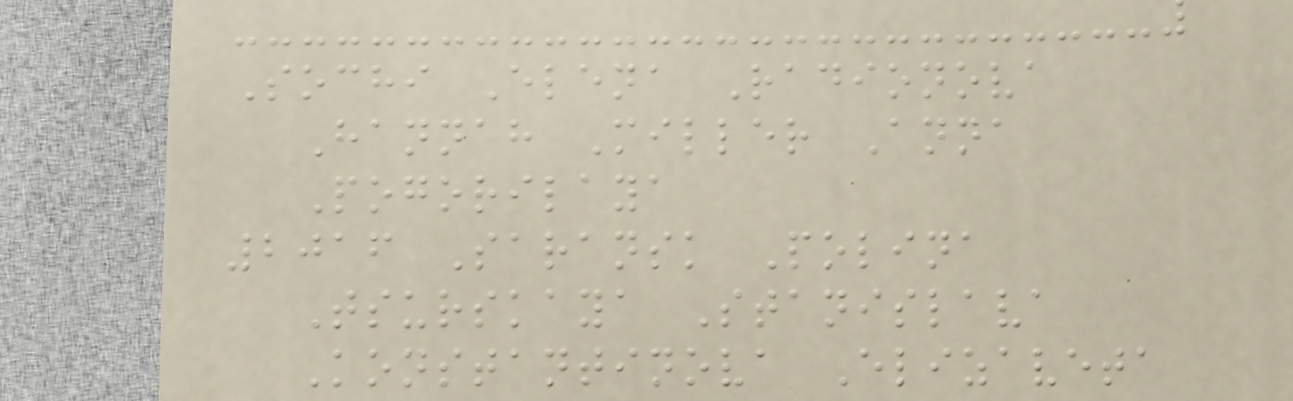Sochi Elena Radionova
Hannah Miller Anna
Pogorilaya
2016 Saransk Polina
Tsurskaya Stanislava
Konstantinova Elizaveta
